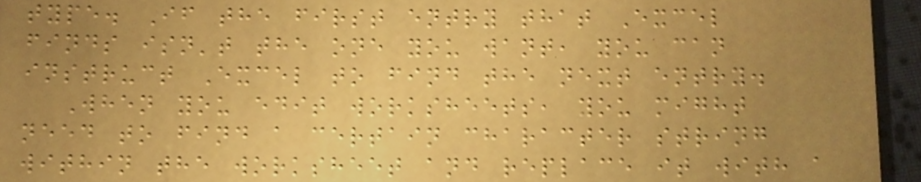type. If the first entry that Excel
finds isn't the one you want, you can
instruct Excel to find the next entry.
When you edit worksheets, you might
need to find a certain character string
within the worksheet and replace it with a
